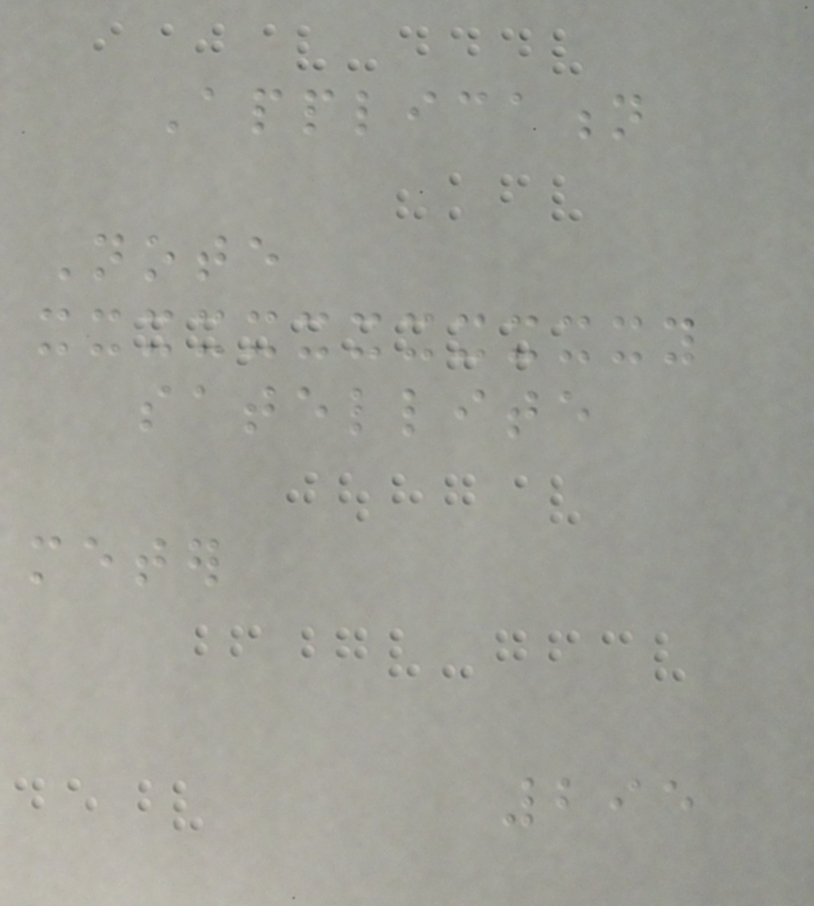Application
Note
satellite
meter
295
